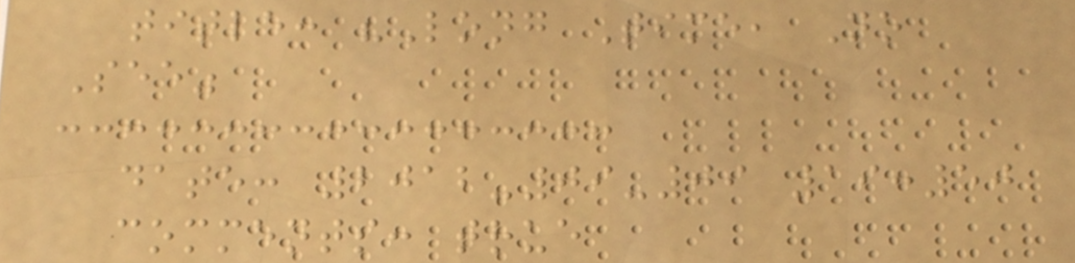title: "Long Time, No
See"
date: 2012-09-09 19:50
comments: true
